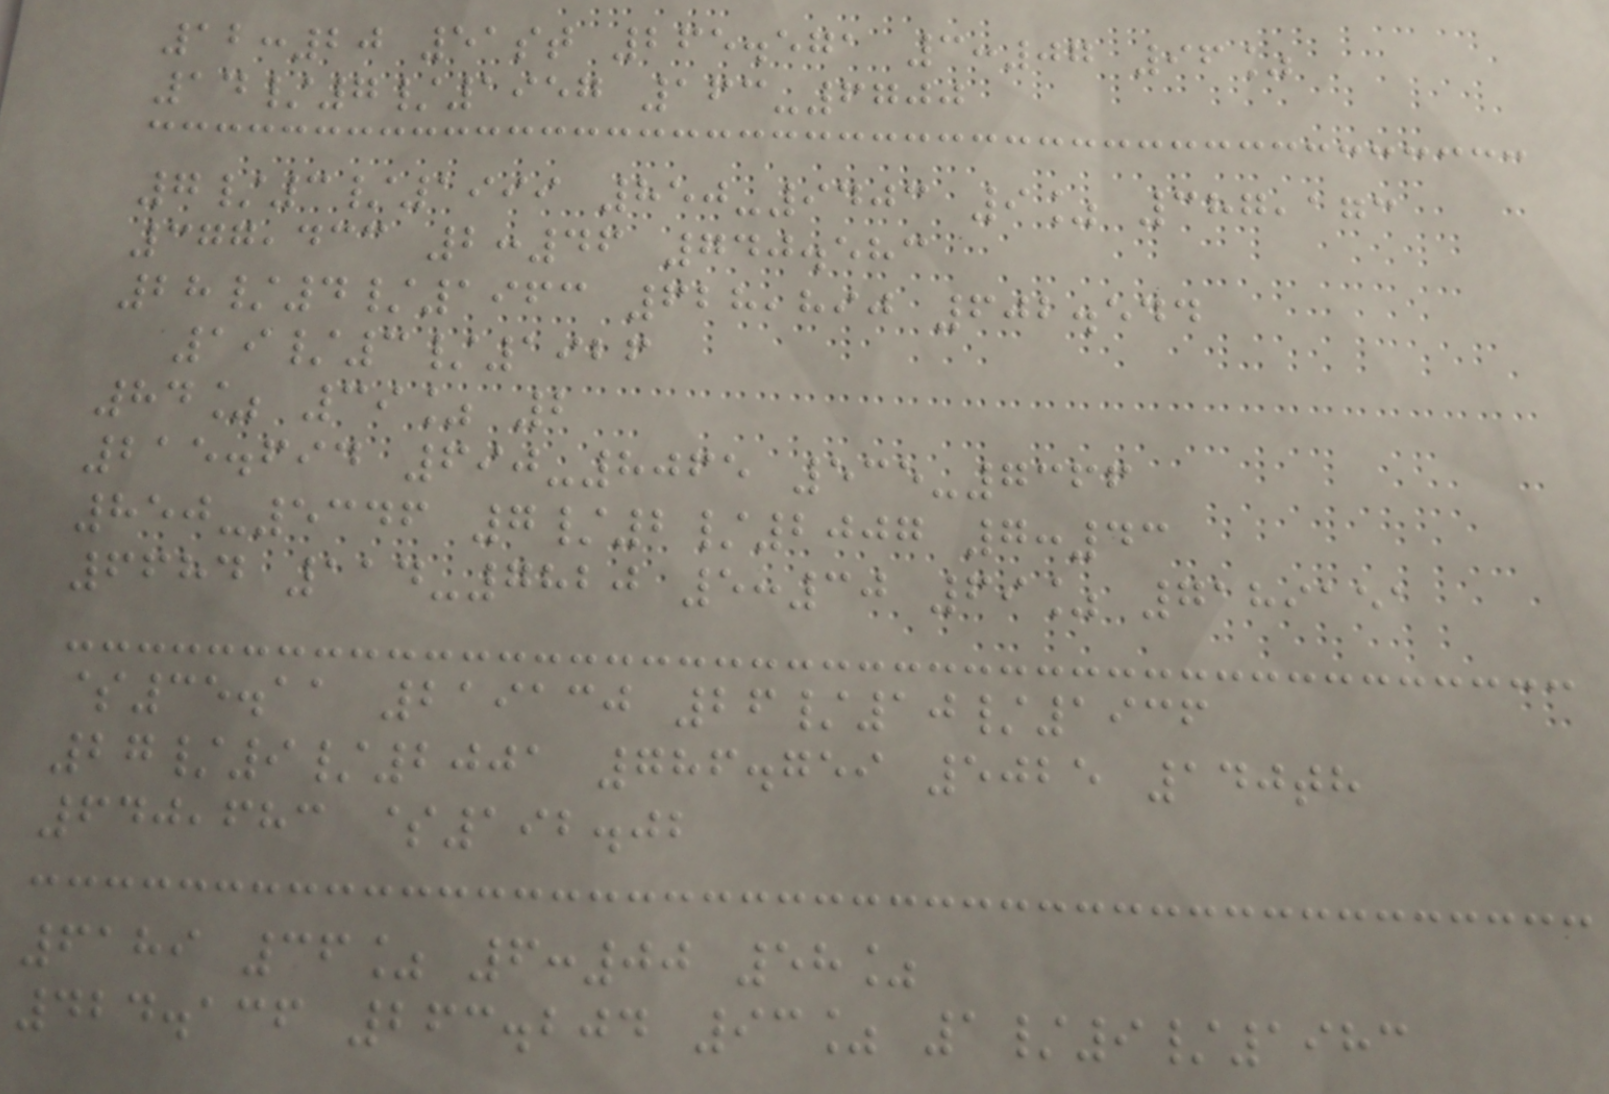12:20 51st 265.571 3:07 96%
14/7/1957 163-6700
7/3/1999 850-9403 9% 387,173
377,433 2:46 740.583
28/4/1963 628,890 602.544
19/3/1926
84% 39% 2
215.694 690-8065 535-7366
850-5346 7/2/2007 7:43
6684 114-7820 5:30 69% 7189151
$35.11 219130 26/10/1936
27/9/2001 786.759 5025 140th
640,683 $192.02
6189 36% 6:00 58%
424.136 263.204 93% 1/9/1983
